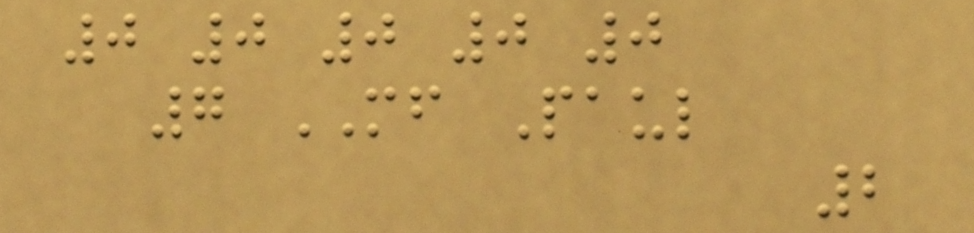0 0 0 0 0
7 MF Paul
2
